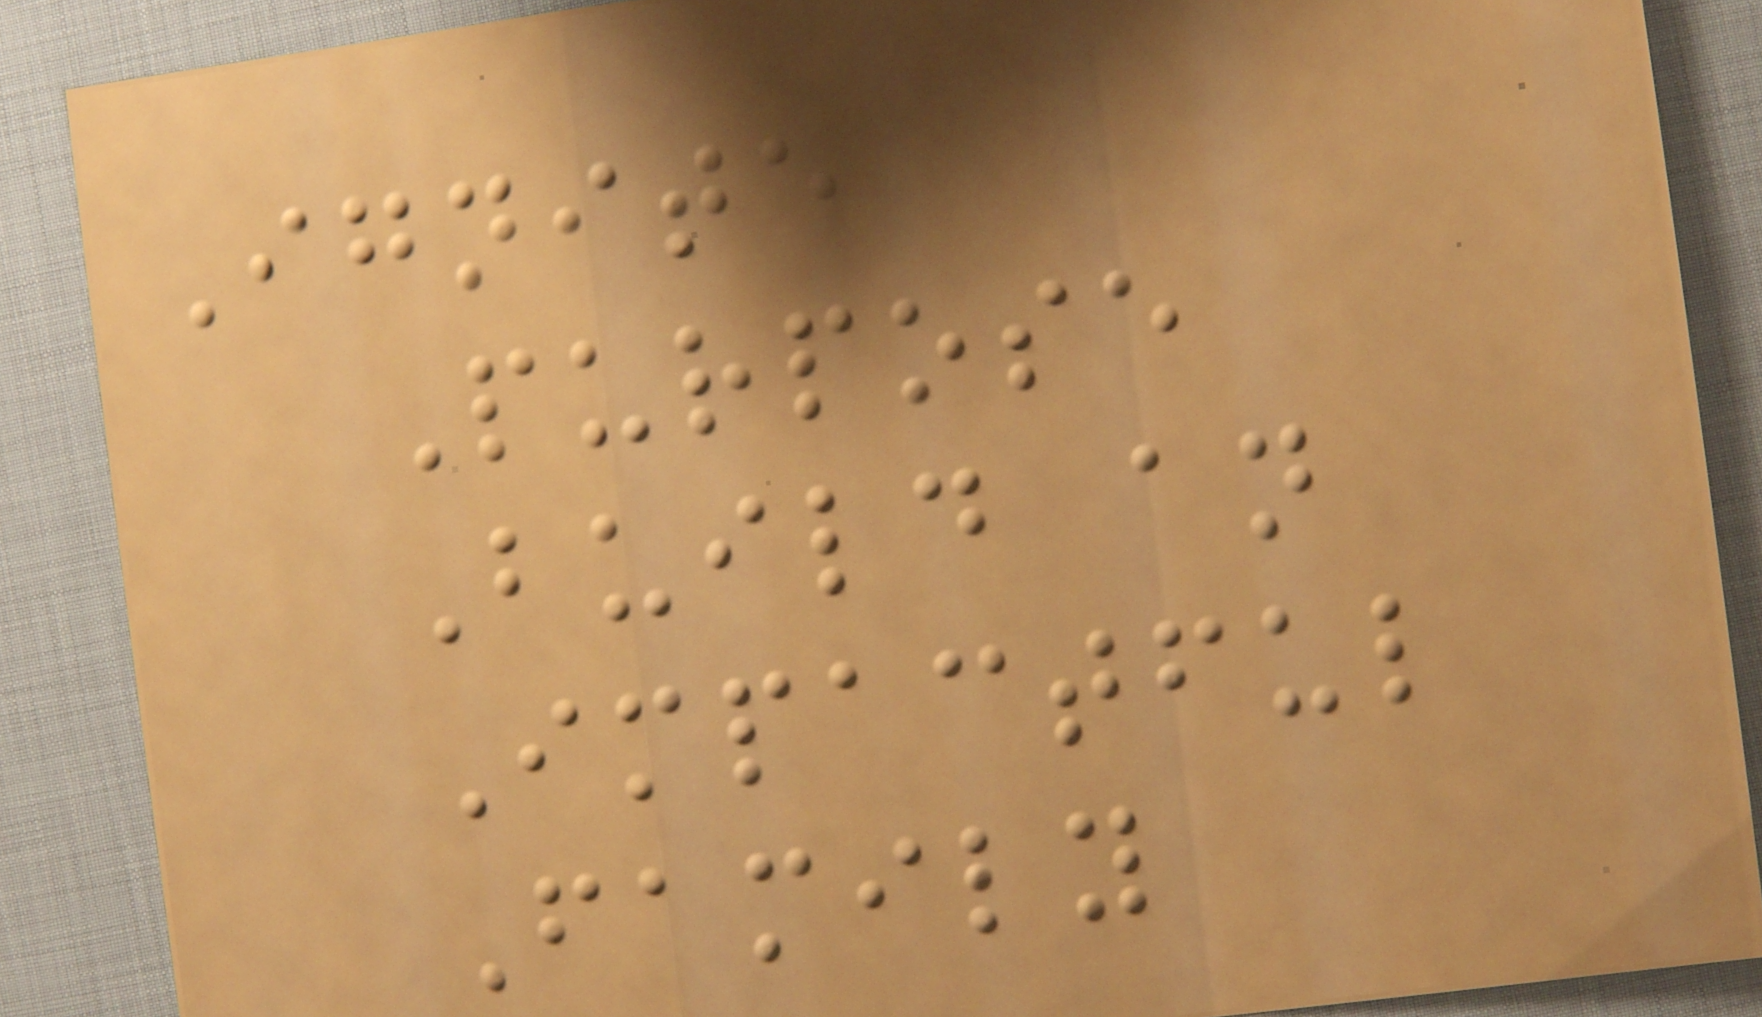Ignite
Purpose
Build an
Impactful
Family
